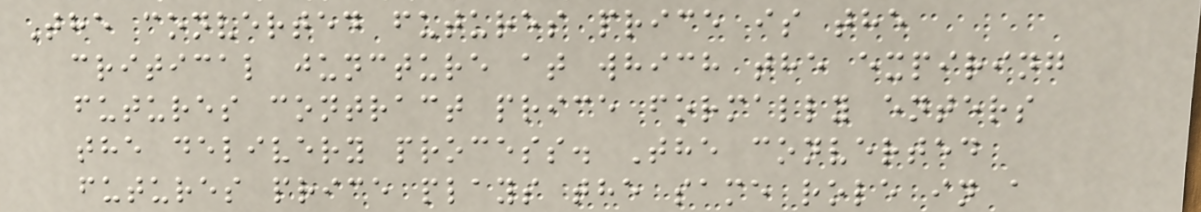The converted futures price is the
critical juncture at which the expiring
futures contract price formally enters
the delivery process. The converted
futures price plays the same role in a
